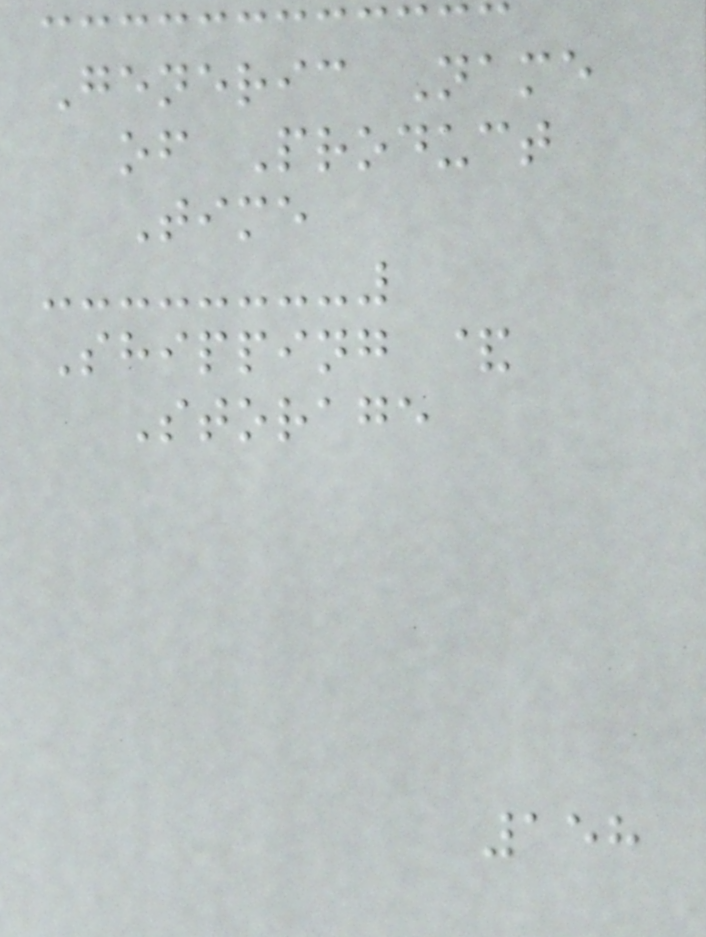Generic Name
of Product
Time
Shipping &
Storage
158
